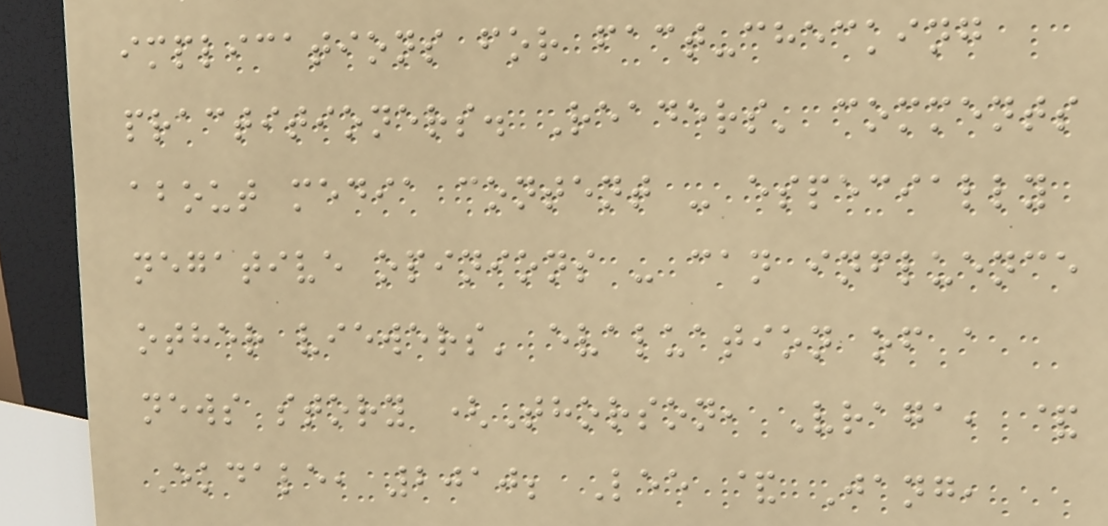implications for fact-checking
practitioners. Readers' comments
about media content - especially
negative opinions - can influence
other viewers' evaluation of a
news story (Thorson, Vraga, &
Ekdale, 2010; Lee & Jang,
